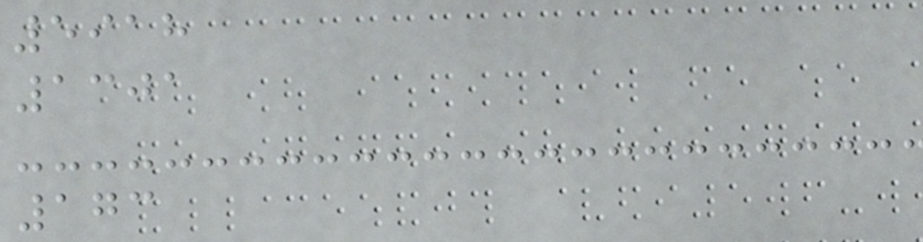5918
1301
173
